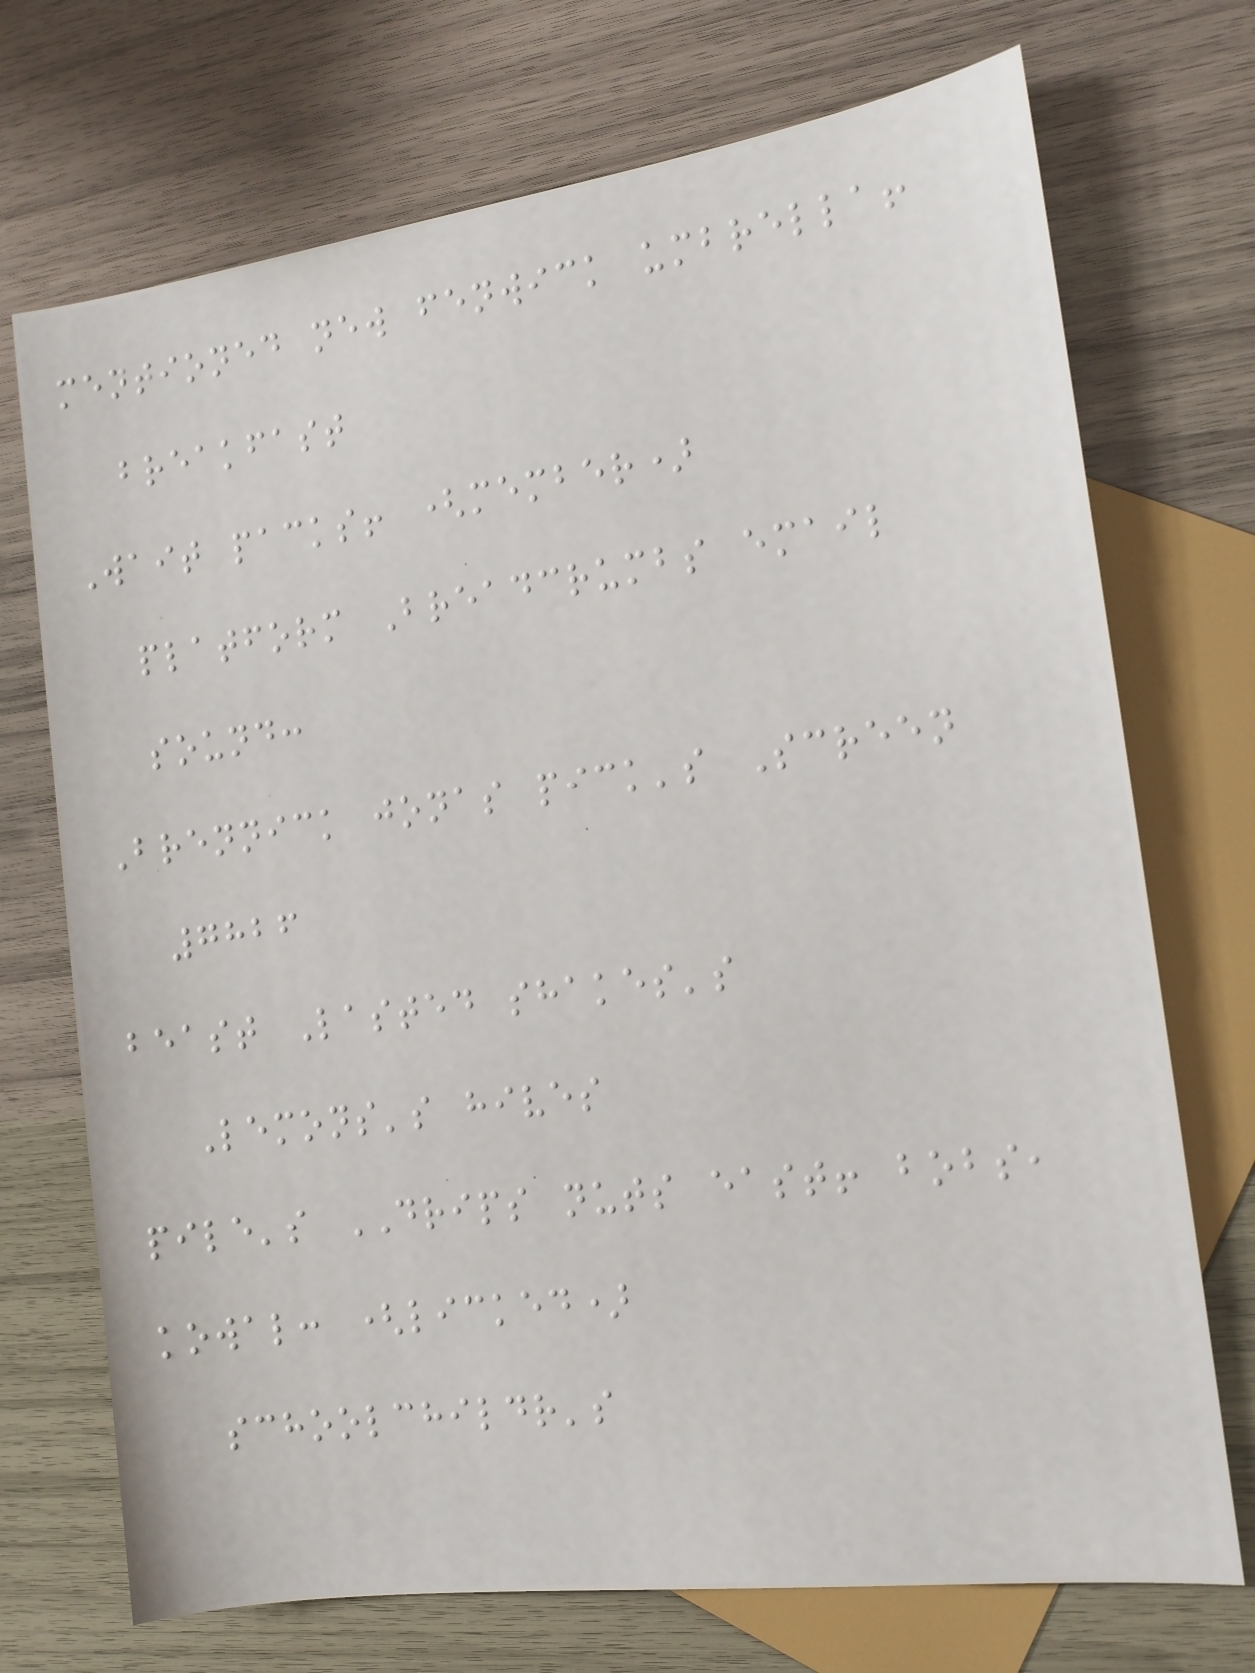mentioned new fenwick umbrella!
breakfast
Wait packs! (member)
platform Breadcrumbs email
sound:
Brennick jonas pick's Screen
7826
beast Lasted shakes's
Lemons's hives
pile's DRIPS nuts east! bobs,
kowal: (licked)
schoolchildr's
